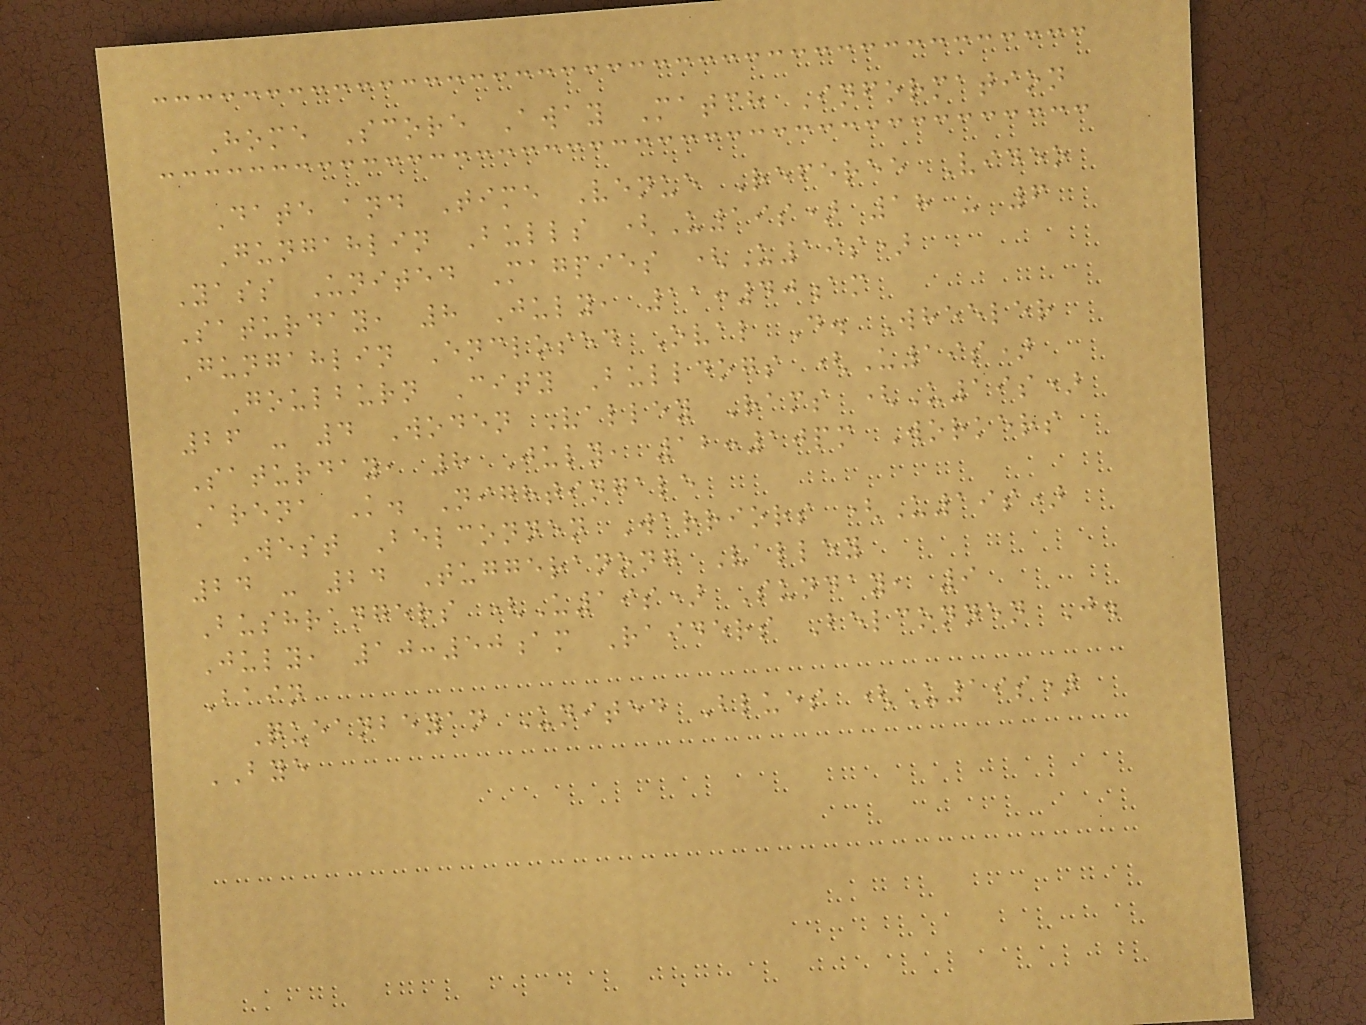Home Score Away Match Information
Date and Time Venue Referee Video
Gungahlin Bulls (U19s) 18 - 6
Yass United Magpies (U19s)
Saturday, 8 July, 11:40am
Gungahlin Enclosed Oval D. Wheeler
Goulburn City Bulldogs (U19s)
26 - 4 Woden Valley Rams (U19s)
Saturday, 8 July, 12:10pm Workers
Arena K. Nightingale
West Belconnen Warriors (U19s)
24 - 24 Tuggeranong Valley
Bushrangers (U19s) Sunday, 9
July, 10:50am Raiders Belconnen J.
Bain
Queanbeyan United Blues (U19s)
BYE
